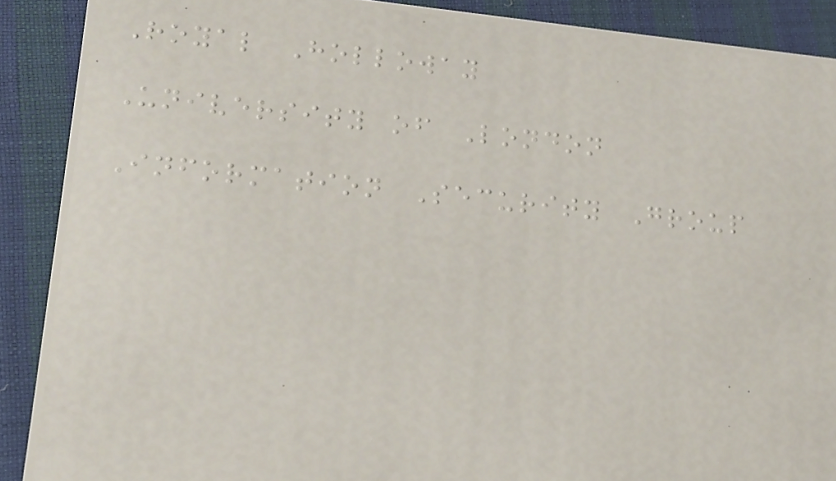Royal Holloway
University of London
Information Security Group
